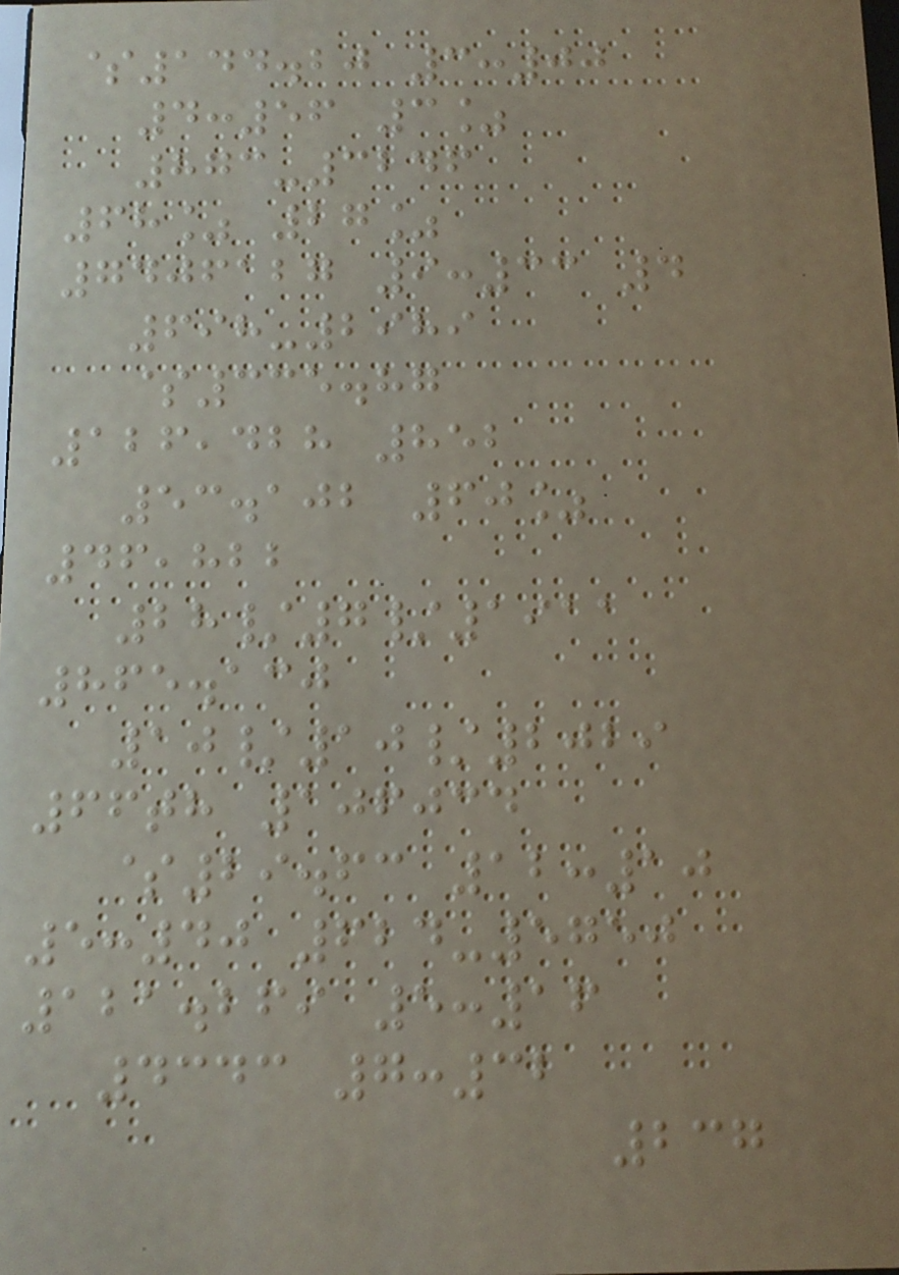$144.20 3:00
4:56 3%
873-3246
68% 27%
7406127 9:33 4
698-2989
$335.87
126,428 852
53.102 60%
46,822
28/7/1911
865.130
10/10/2029
66th 106034
$29.63 12:10
5:40 624-5750
121.269 5:16
4343 7:32
237
